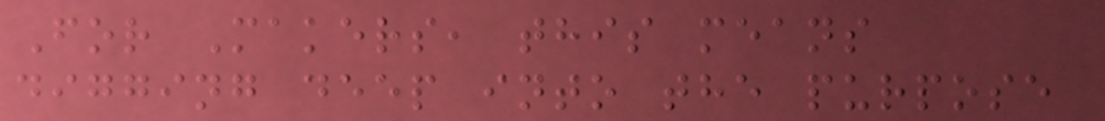For Makers, this means
digging deep into the purpose
